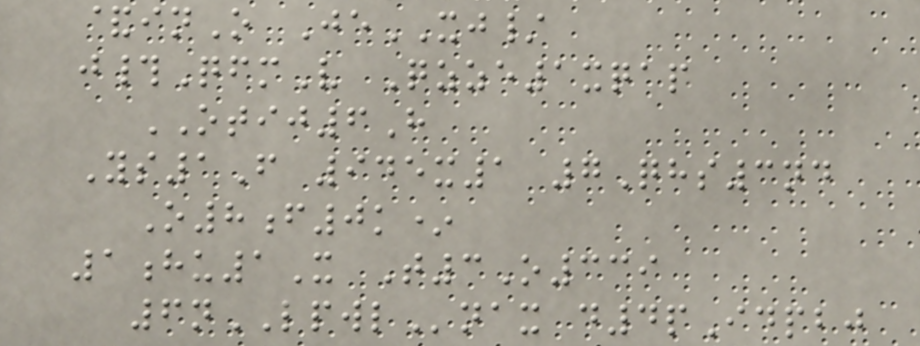&inO JeXJ/
j#QfmV Qzze1xqap
OTIJ6H
Ys1F 945x1 7Qhs3nd
O8f0k*
1hu1X T3O339
6nLPWLnax d4pIdpbj
